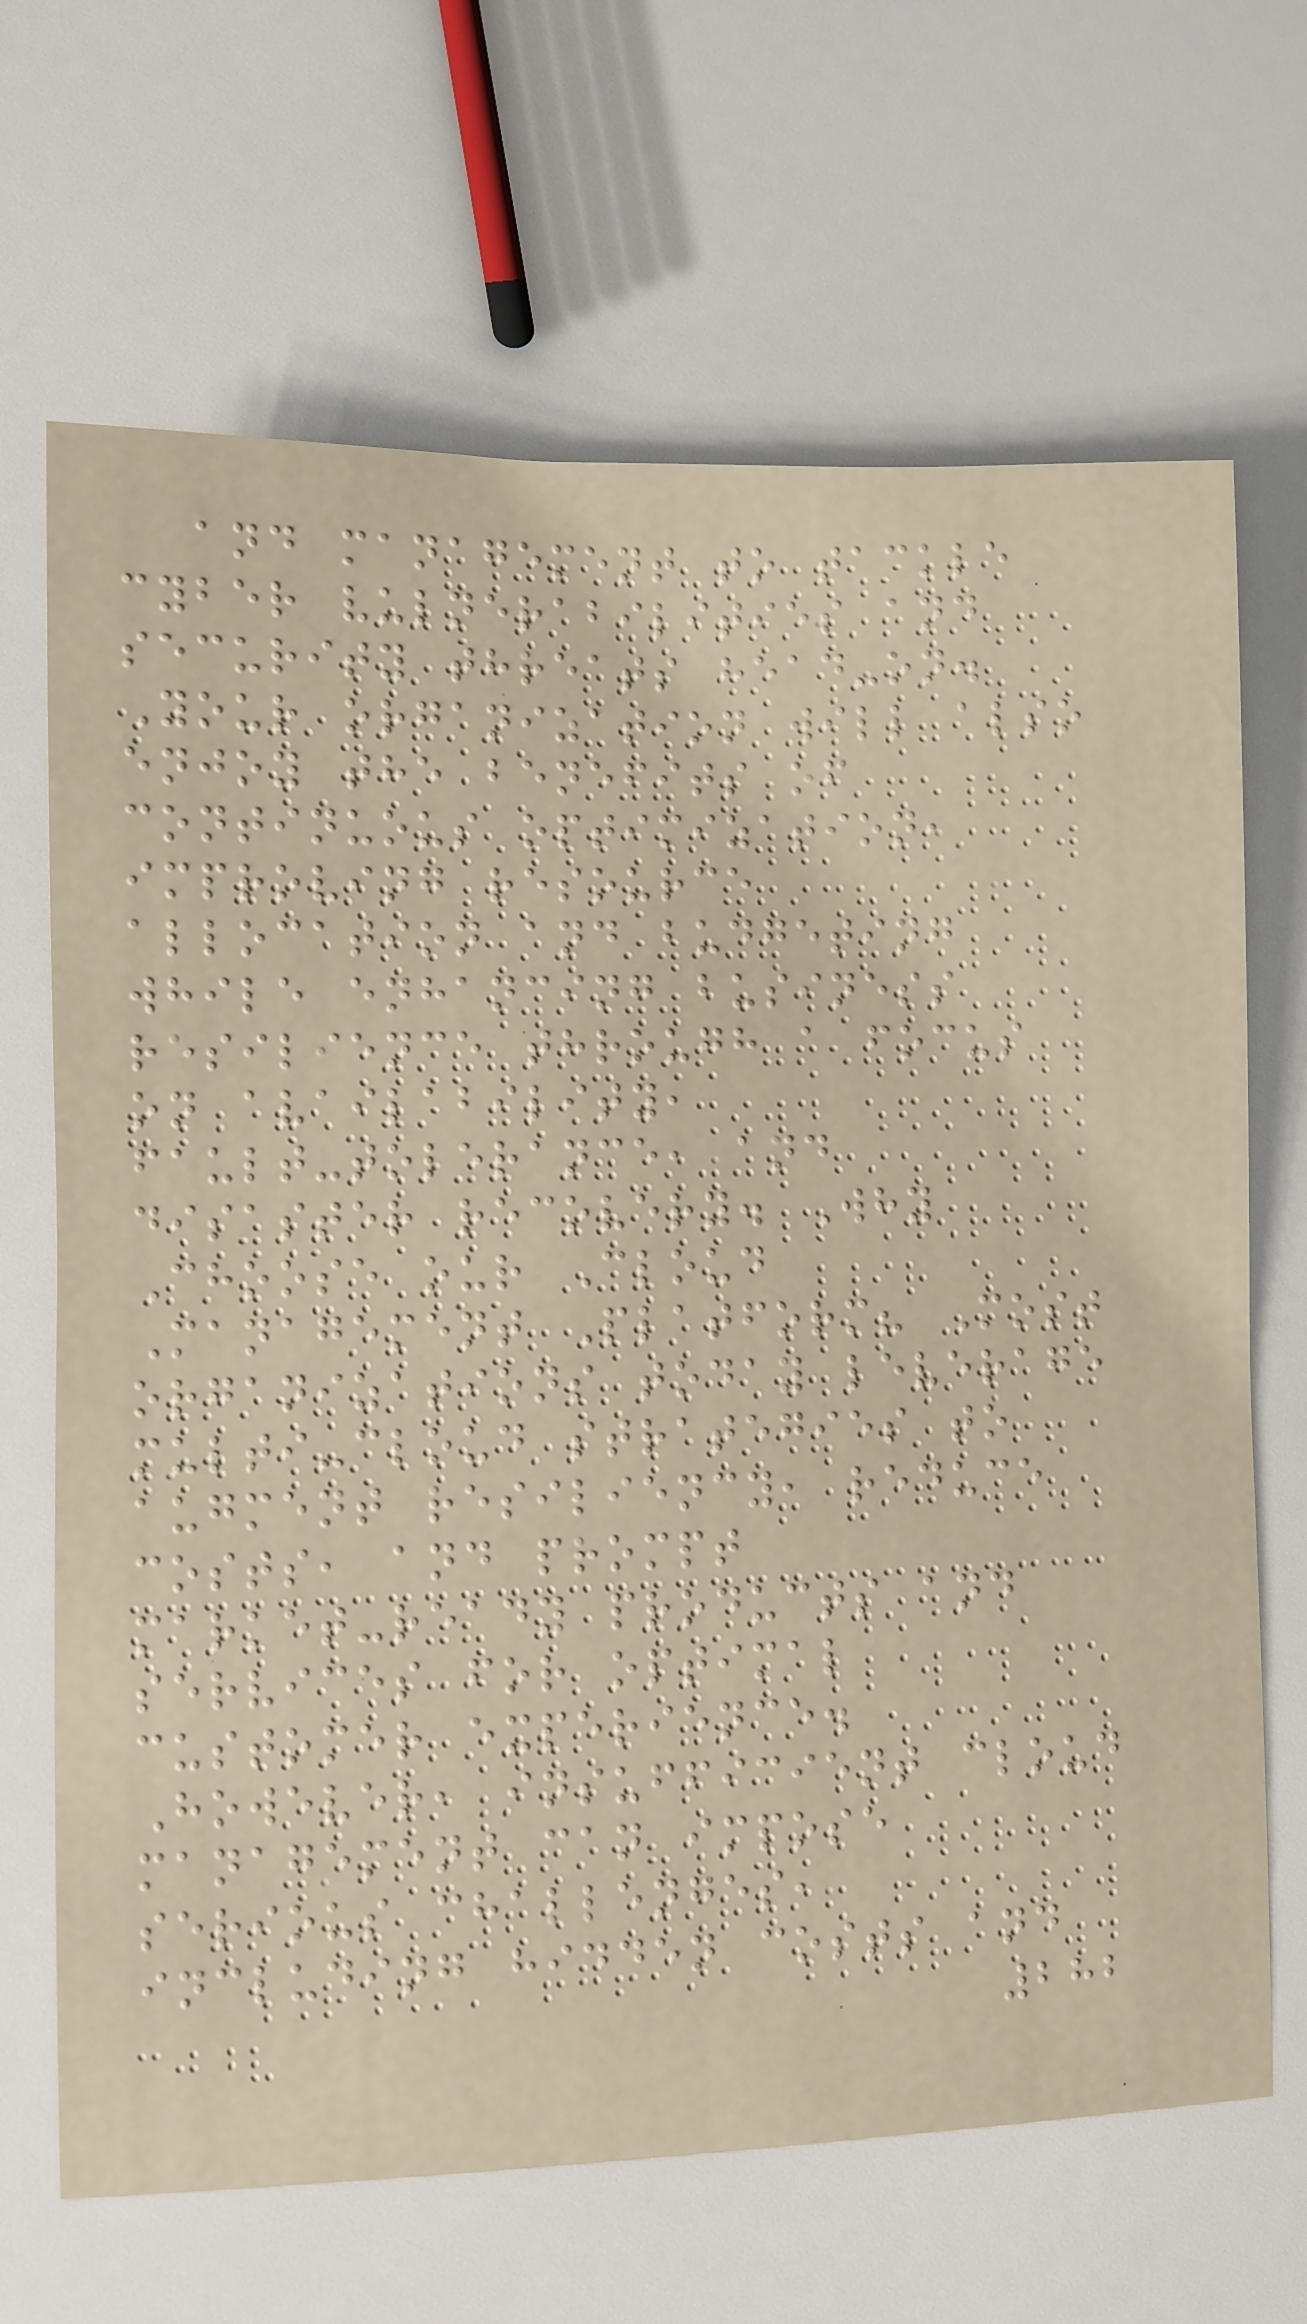and management to tackle
cyber vulnerabilities and
security threats head-on.
Your organization will also
enjoy the benefits of
continuous optimization,
improving resource
allocation and budgeting
while enhancing business
resilience through a focus
on availability,
fault-tolerance, and
disaster recovery. Why
Choose our Cloud
Management Platform? Most
organizations today leverage
multi-cloud strategies to
augment resiliency, reduce
costs, and prompt
market-ready products and
services for optimal
customer experience.
However, insufficient cloud
management can impose
serious challenges,
including hidden costs and
282
